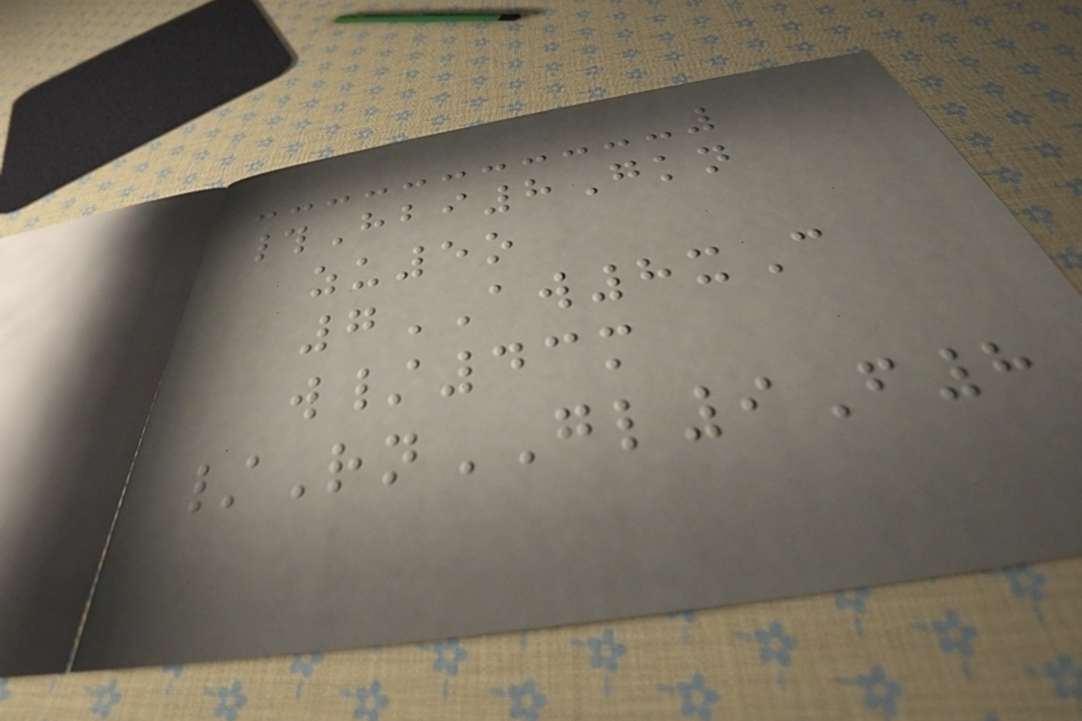#Hbi8Gkn
zu5o
7AW8xC
w/43m
/RnGL9F8
